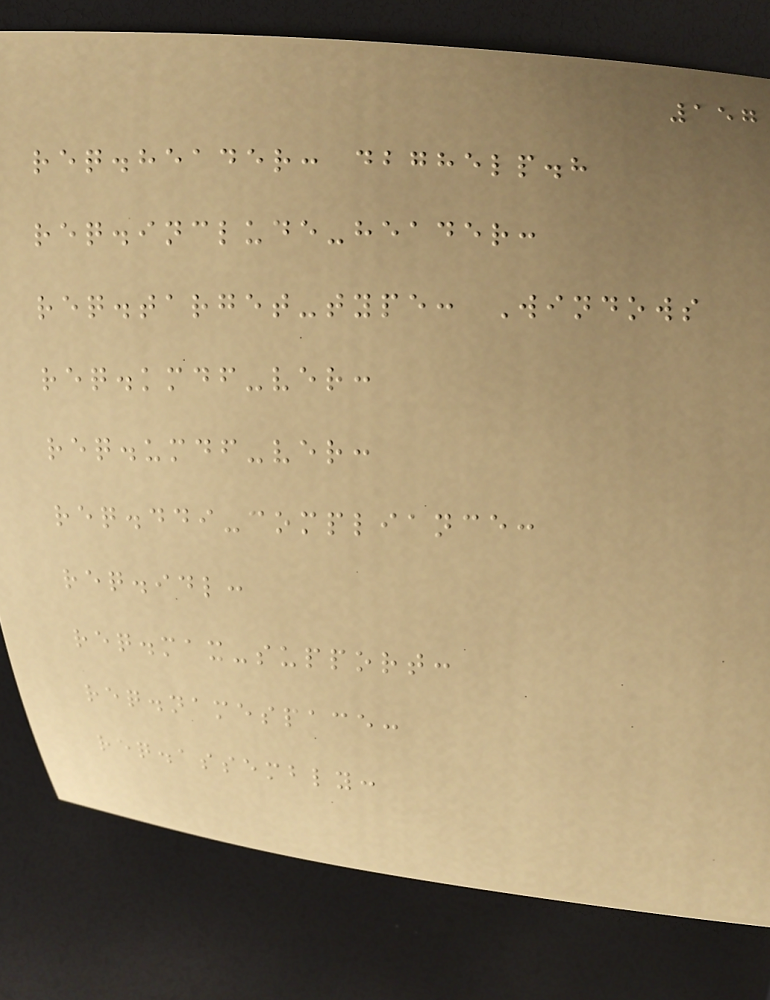157
req.header: dbghelp.h
req.include-header:
req.target-type: Windows
req.kmdf-ver:
req.umdf-ver:
req.ddi-compliance:
req.idl:
req.max-support:
req.namespace:
req.assembly:
